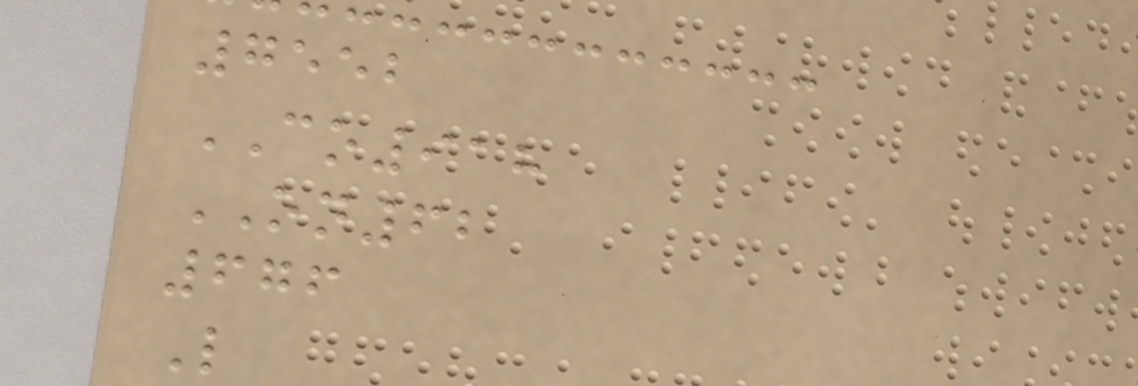7552
CO918
ON62
676
L
